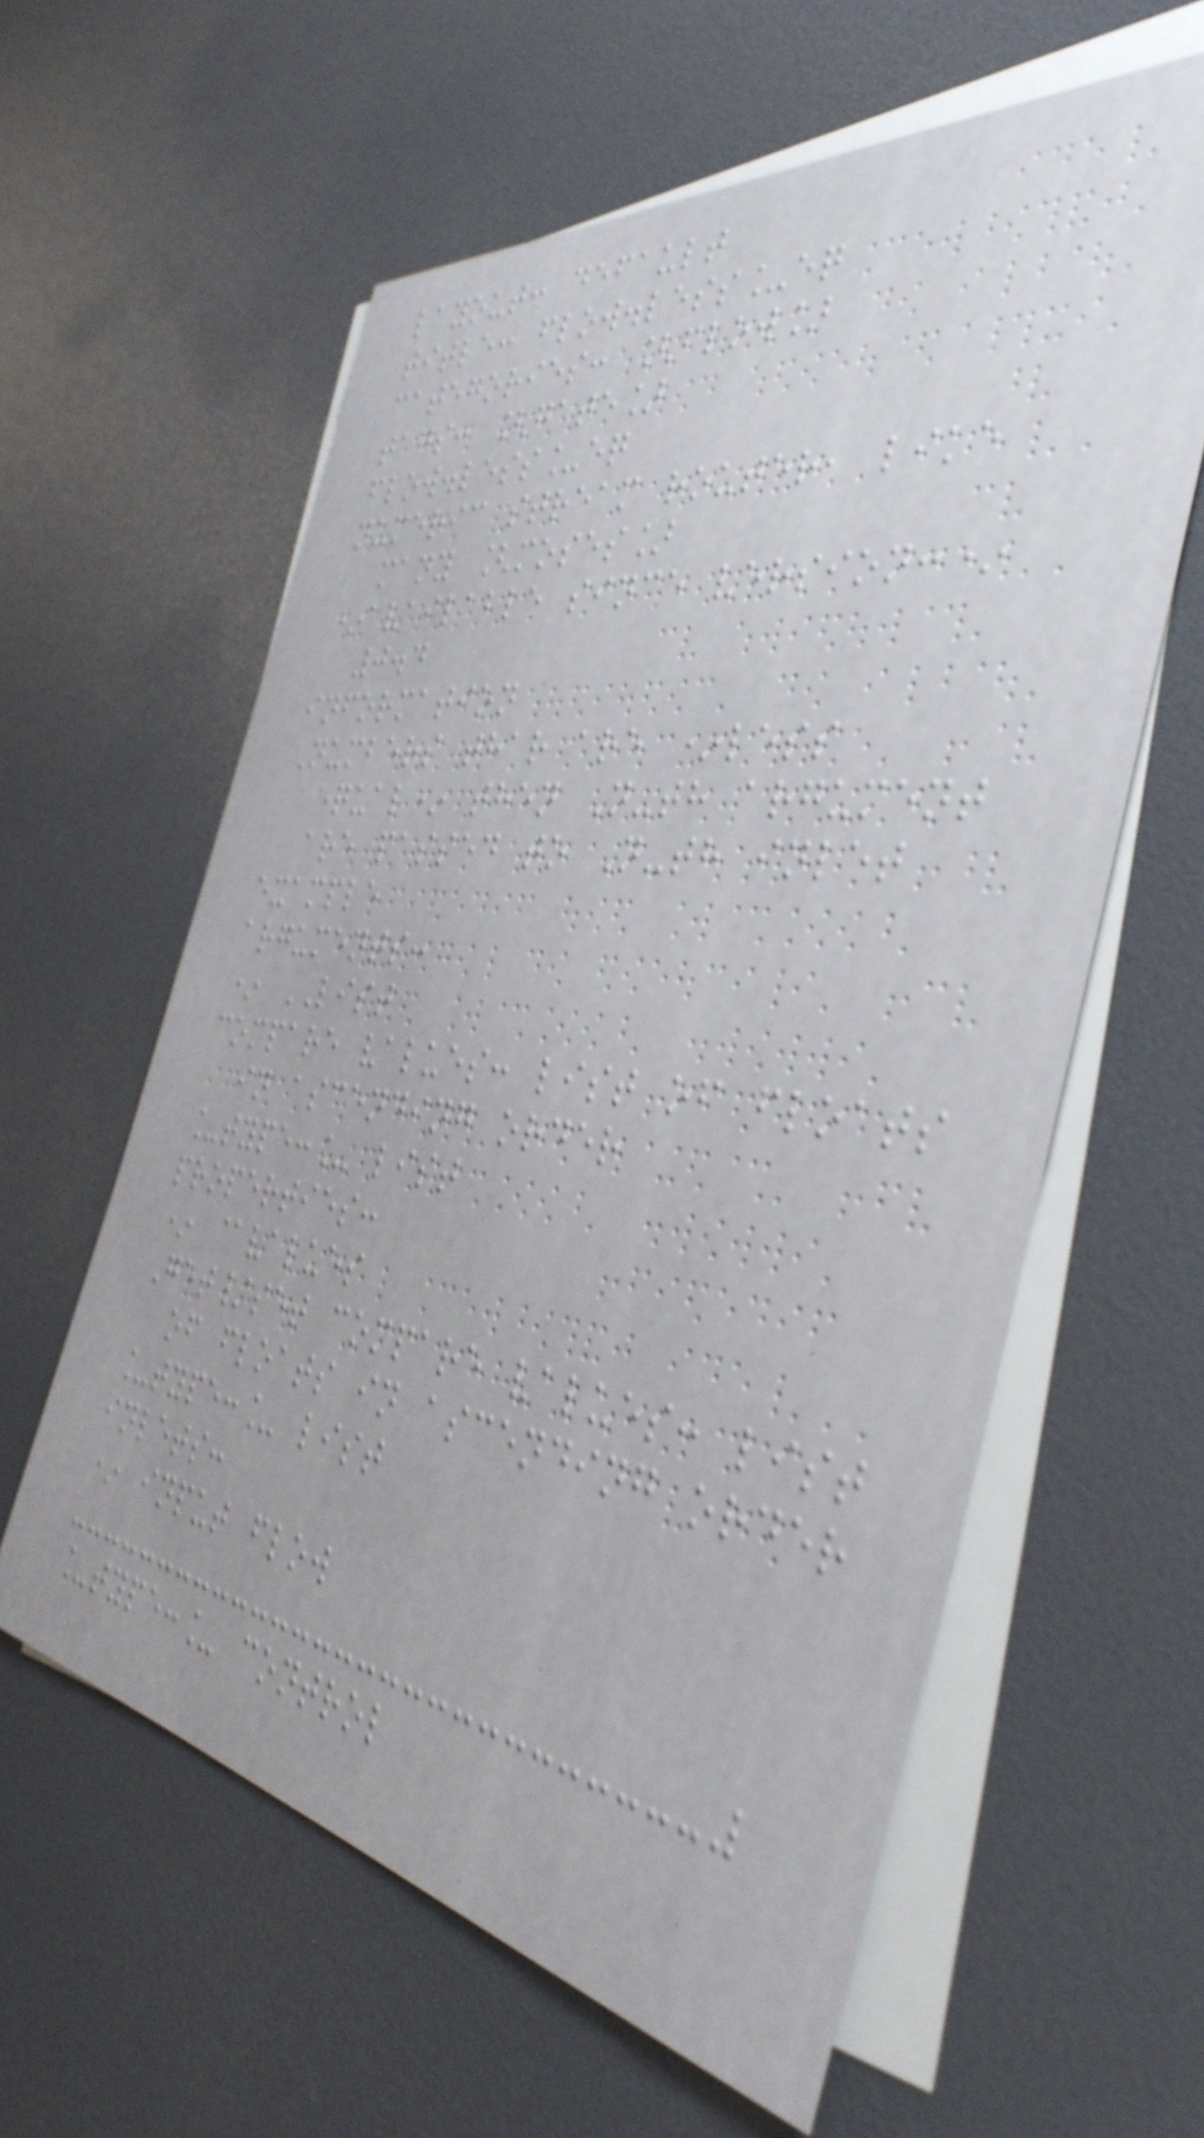layout: default
title: flow.less_eq
categories: [flow]
tags: [gate]
flow.less_eq
numeric stream router, like
many [moses]
*available since version:*
0.4
information
Numbers thar are *less
equal* then N-th argument
are passed to N-th inlet
example
arguments:
* LIST
compare values: list of floats
in ascending order
_type:_ list
properties:
* @values
Get/set compare values: list
of floats in ascending order
_type:_ list
inlets:
* input flow
_type:_ control
